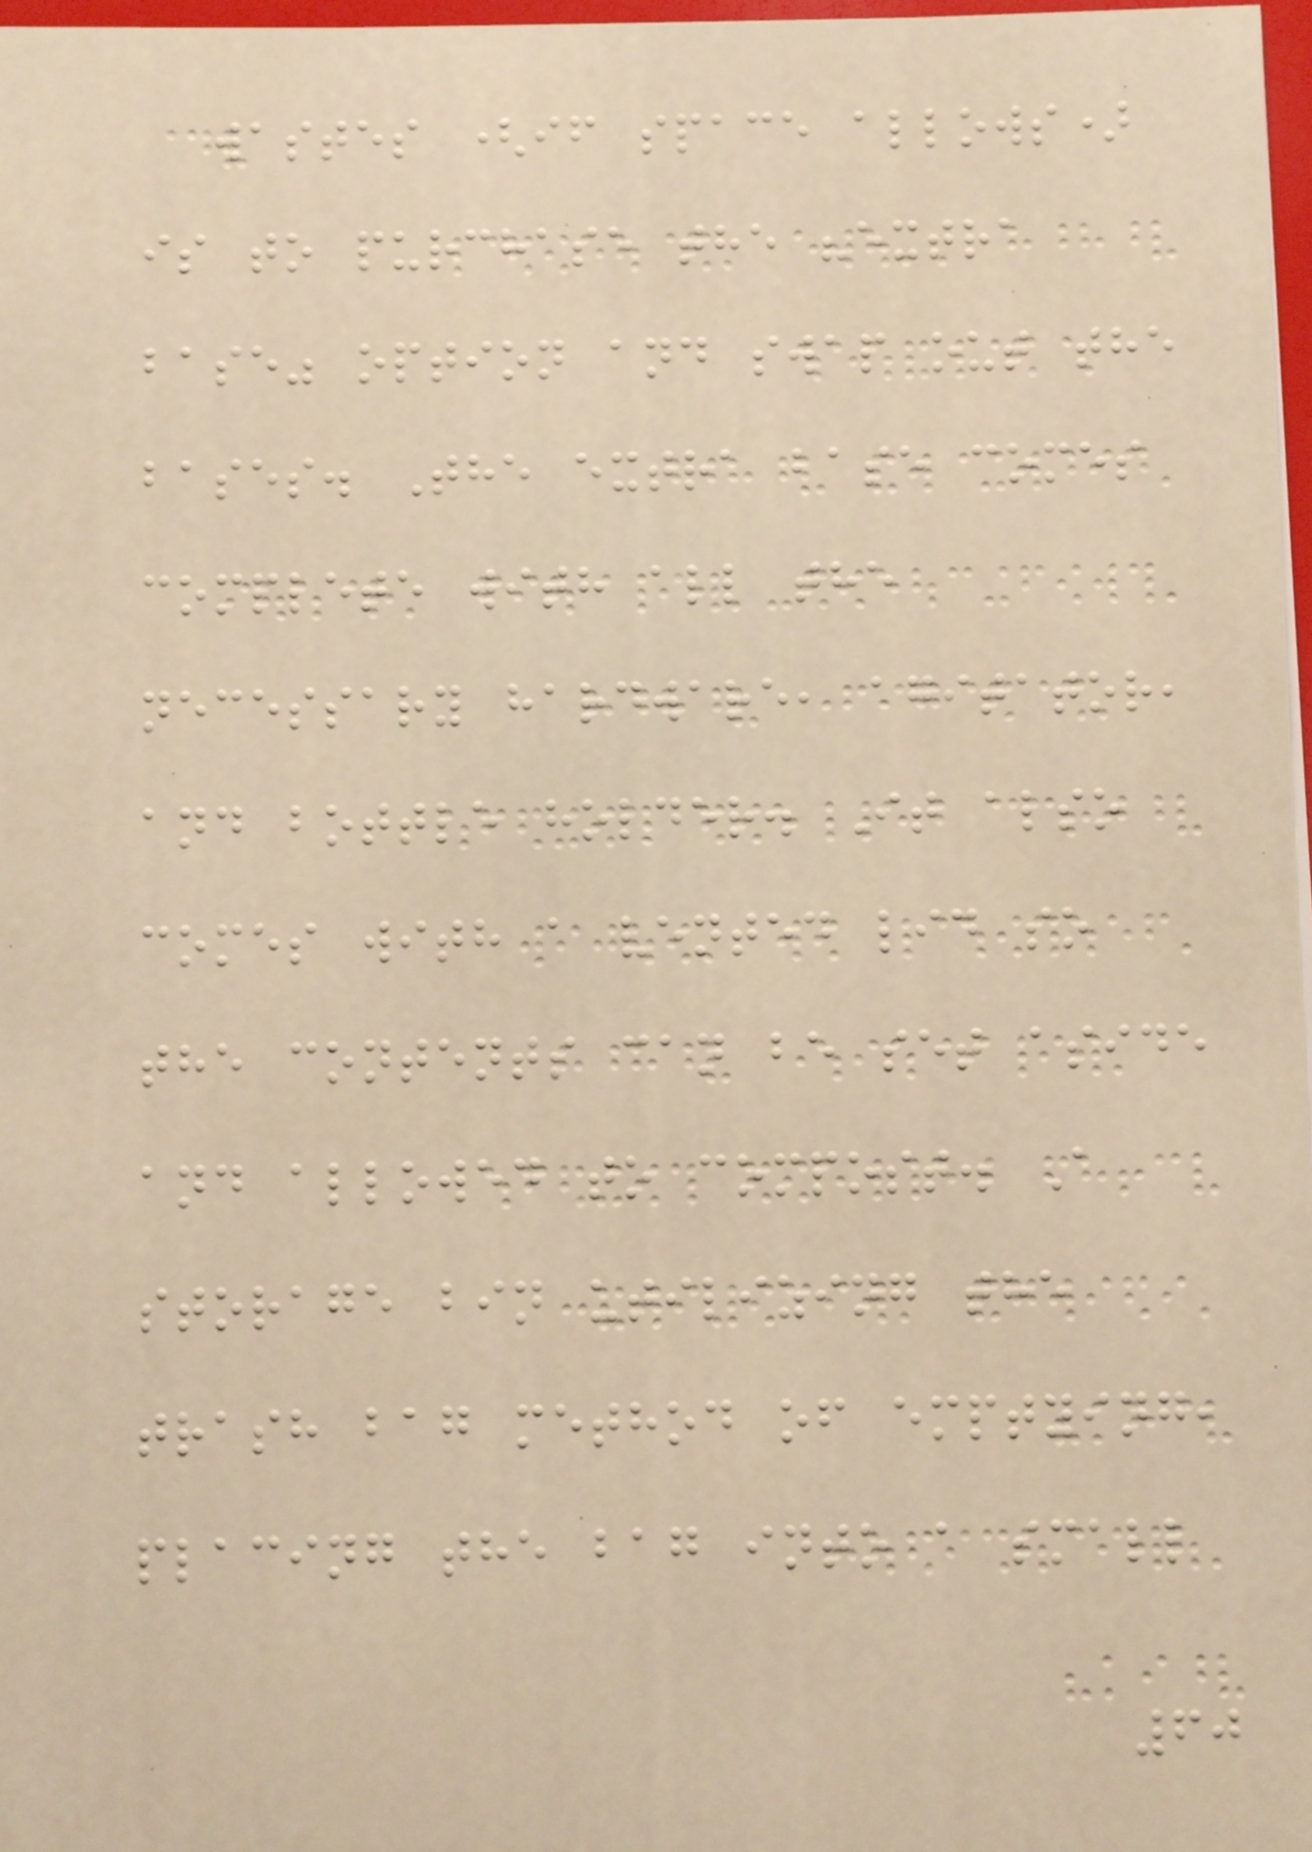wastes (if space allows)
is to purchase the "extra
base" option and swap out the
bases. The extra base comes
complete with all the
necessary hardware, agitator,
and bottle holder. It also
comes with a vented lid so
the contents can be set aside
and allowed to compost. A
storage bin utilizing the
trash bag method of emptying,
placing the bag into a small
60
